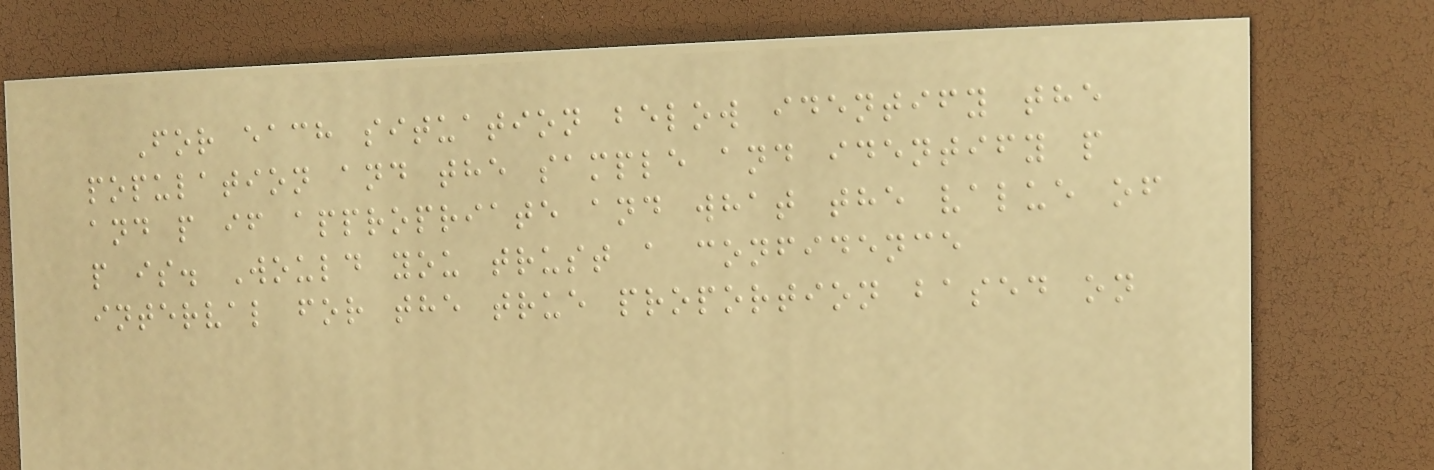For each situation below identify the
population and the sample and identify p
and p if appropriate and what the value of
p is. Would you trust a confidence
interval for the true proportion based on
